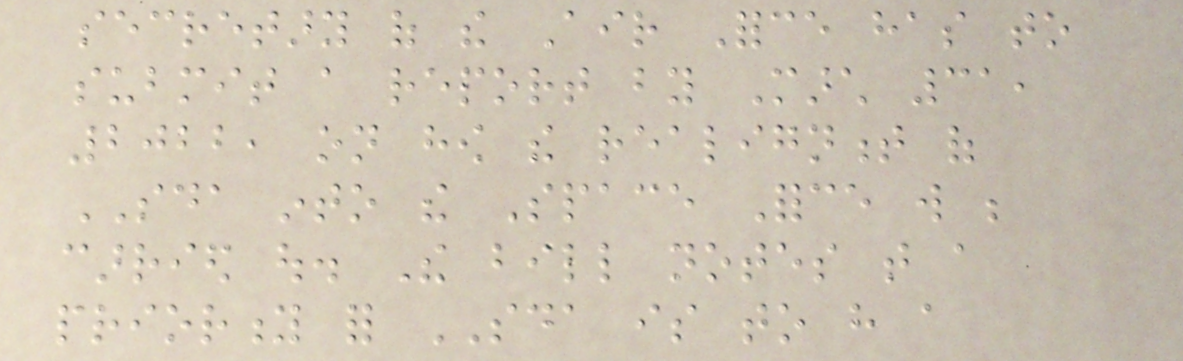secretary of the Air Force has to
submit a report by March 31,
2022, on how the realignment of
SDA into the Space Force will be
carried out. The bill notes that a
priority for SDA is to have a
